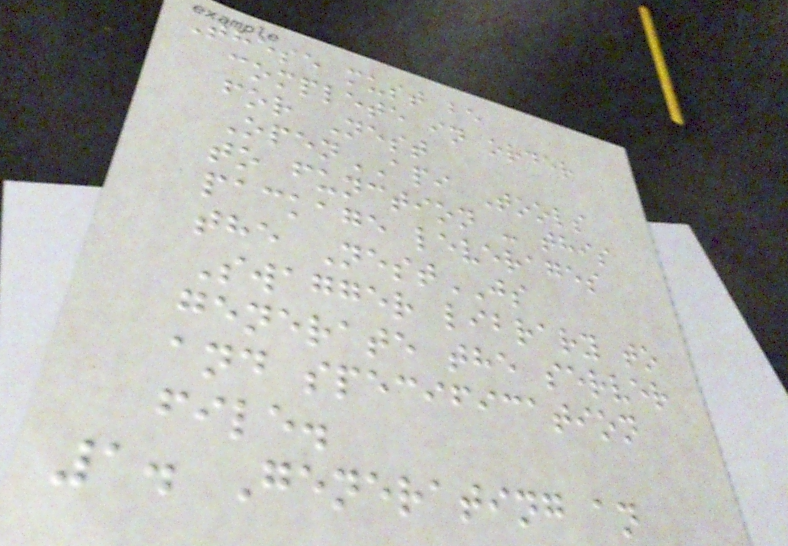These must be
complete in order
for Nest
OpenAPI Tools
to function - this
package leverages
the NestJS
Swagger library to
generate the server
and specification
file.
1. Generating an
